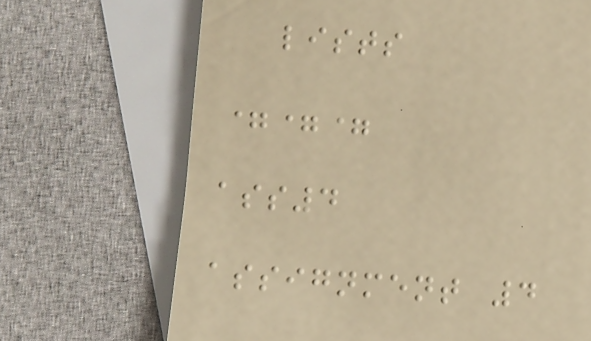lists
===
ass4
assignment 4
